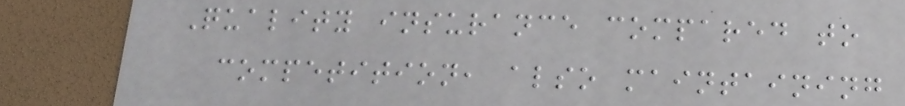Quality insurance compared to
competition, also maintaining
